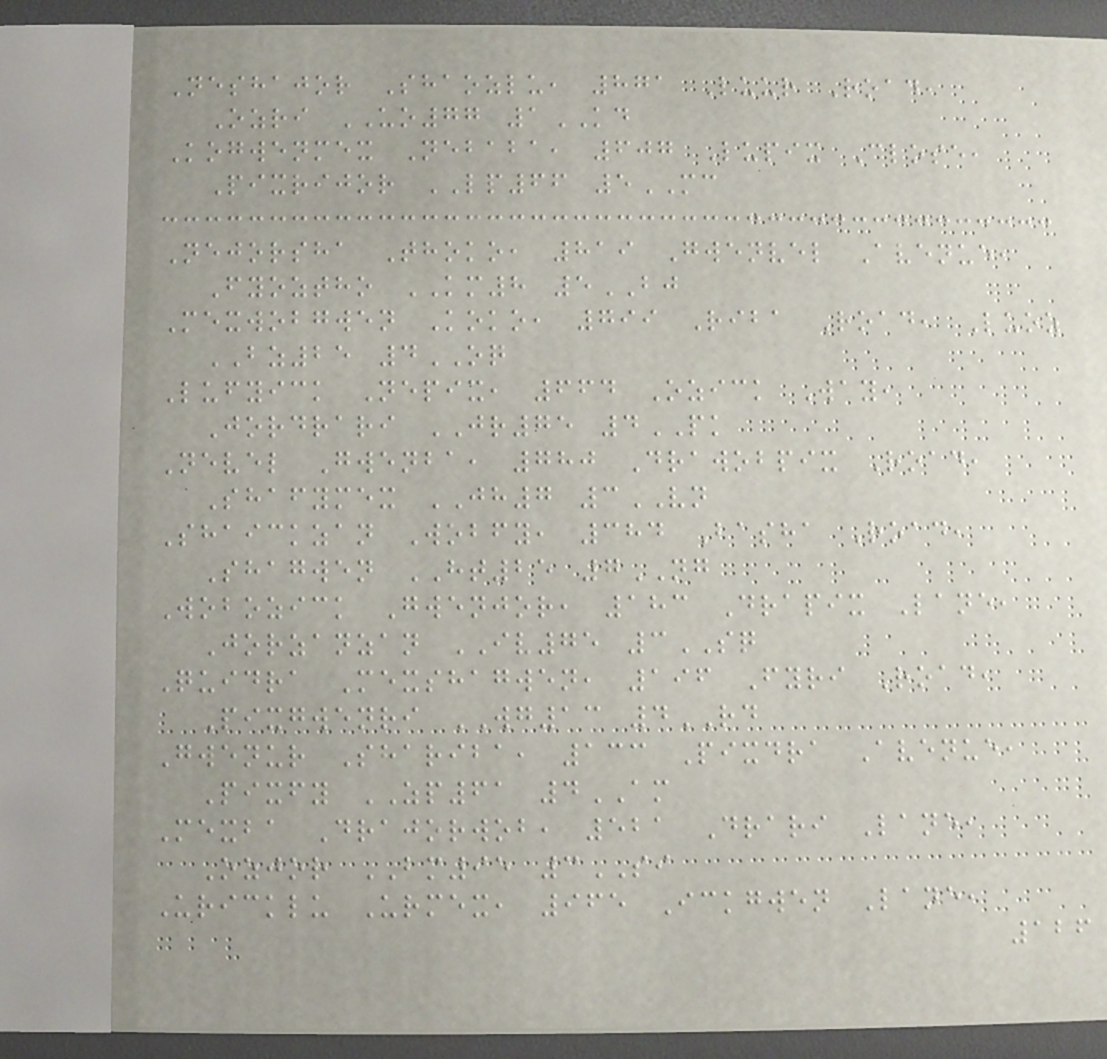Neshajor Shaozlu, 871 Luur Road,
Ozri UO77 1KD
Kogwenmex Nebaba, 607 Lupix Close,
Pixrijor LP66 5MC
Nejorsha Thoko, 819 Gwenvel Avenue,
Fyoztho KM8 5BJ
Mexwobgwen Koko, 799 Riba Road, Luoz
BZ25 4OQ
Lufyick Nepix, 664 Ozick Way,
Jordrari JR75 4PK
Nevel Gwenba, 780 Drawobpix Road,
Shafymex JH7 3VN
Shaickzan Wobfy, 384 Basha Road,
Shagwen HT25 7NG
Wobozick Gwenjor, 183 Drapix Lane,
Jorzanzan IV75 3SQ
Quidra Mexshagwen, 196 Fyri Road,
Pixgwenri WG13 4RD
Gwenur Shariba, 133 Pixdra Avenue,
Pixfy ZP61 4AM
Mexba Drajorwob, 521 Drari Lane,
Ozjor BM95 3SI
Uricklu Urmex, 965 Ickgwen Lane,
126
